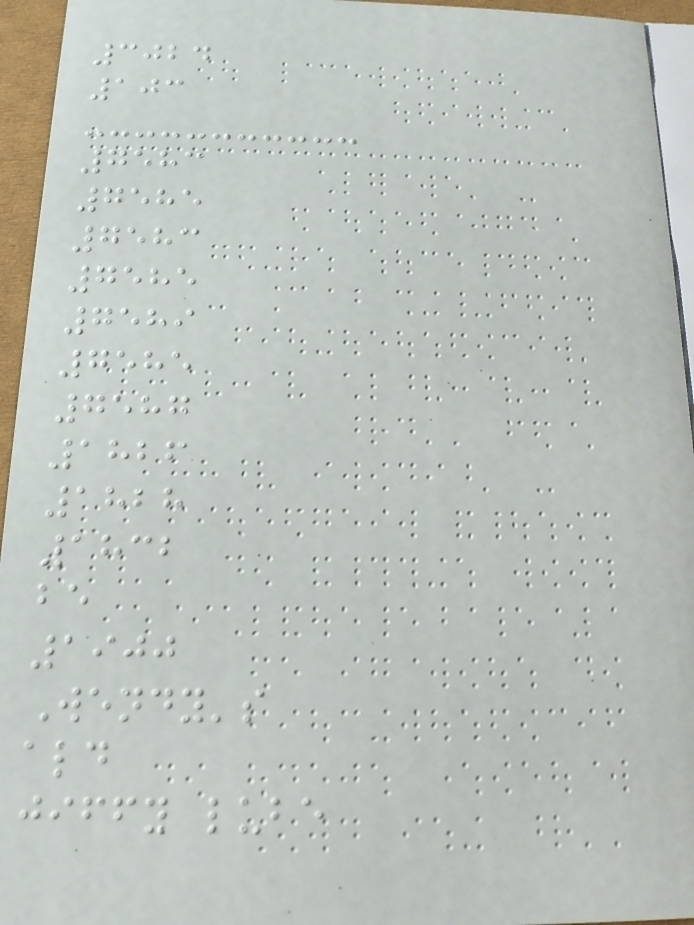3024
103
7583
7585
7583
7585
7589
7585
7587
1826
1828
1832
be
1900
Wendy's
ald
jiffy lube
